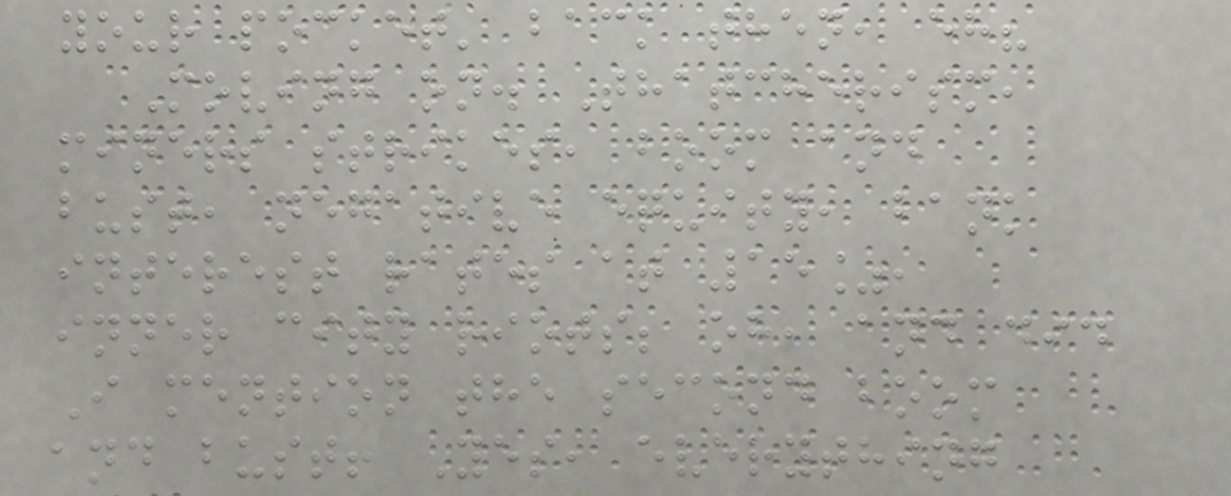your pocket' back then, eh?
Moving on. Thatcherism,
miners strikes, boom and
bust, negative equity, bank
interest rates at 15%,
inner city riots; oh, and did
I mention the second boom
and bust! Yes, everything
